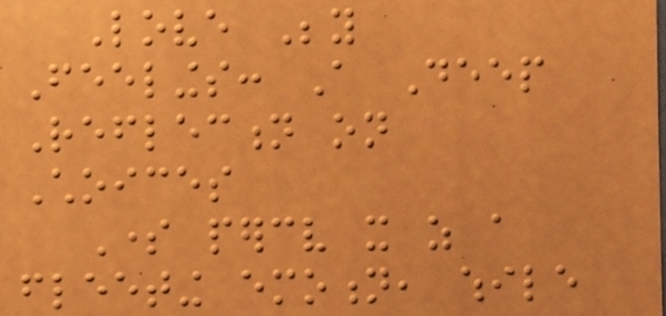Love Beyond
Feelings: A Deep
Reflection on
Choices
Some perceive it as a
fleeting emotion, while
